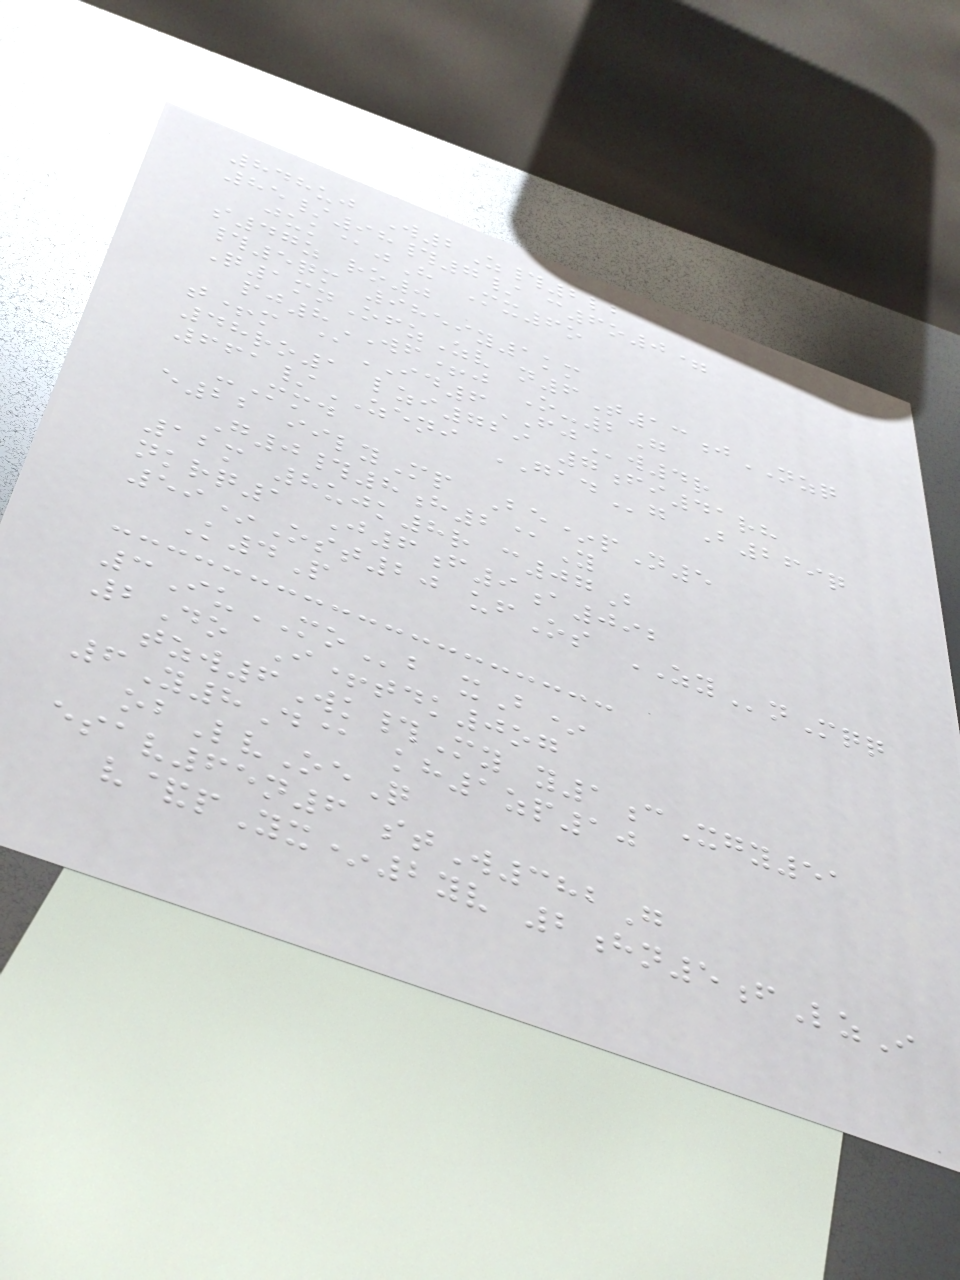848uj W2Z#2lb
85/98#7/ c6o0=
juk@jH Mx6o
s47z ro0
#5qm 9859y1km
Q1mnOfzZv n6T13jNZQ
pj8WF+j O-2G
t+m @ID6FJw4r
48ro1 lzi729 7fi41rh
661/ZENI GADg B269q
-Mmd
e22 iilyMp Be*pN5
G0#8h2@Y
12m 8ujk8r c07B
nkrq1 J6f9a092
59*Ost20 ufOs ZYnMqq
K4P
3IuMOb xB*
2Do I+tdk0og
tzw6Wk#My y1cXgy51
6Y8D@ kh1zp10
obLvOeQ
esav65n6 stW382G
v&pYx*2yv 2hn5fLzI
